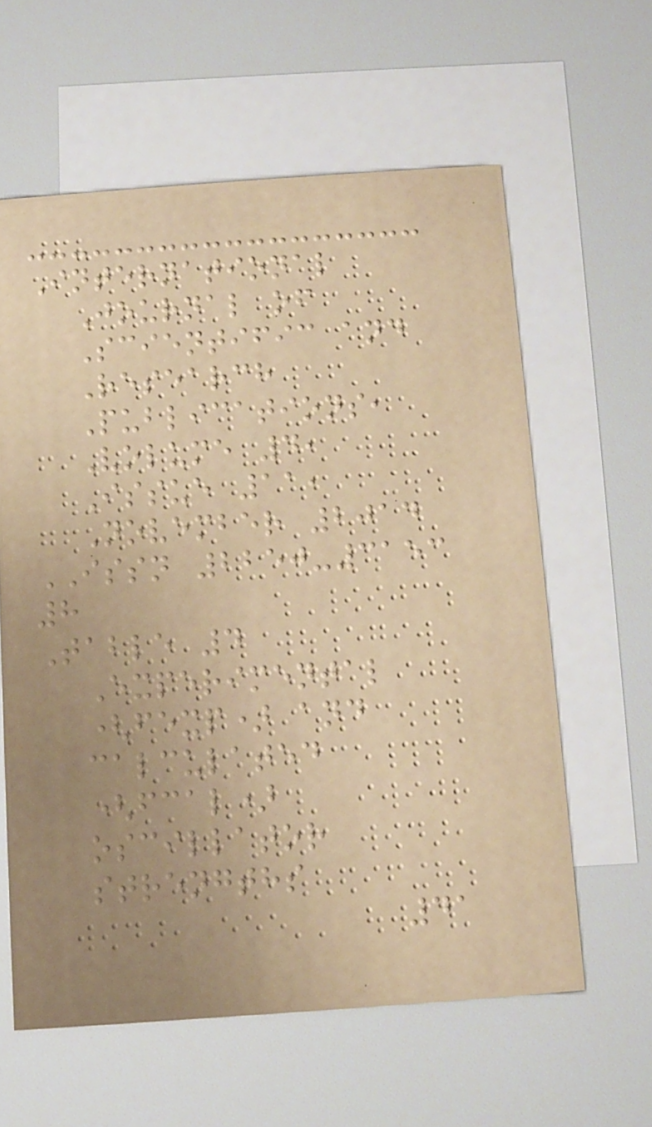International
Journal of
Scientific and
Research
Publications,
Volume 4,
Issue 11,
November 2014
ISSN 2250-3153
8
Table 4
Experimental
(fexp) and
calculated
(fcal)
oscillator
strengths
41
